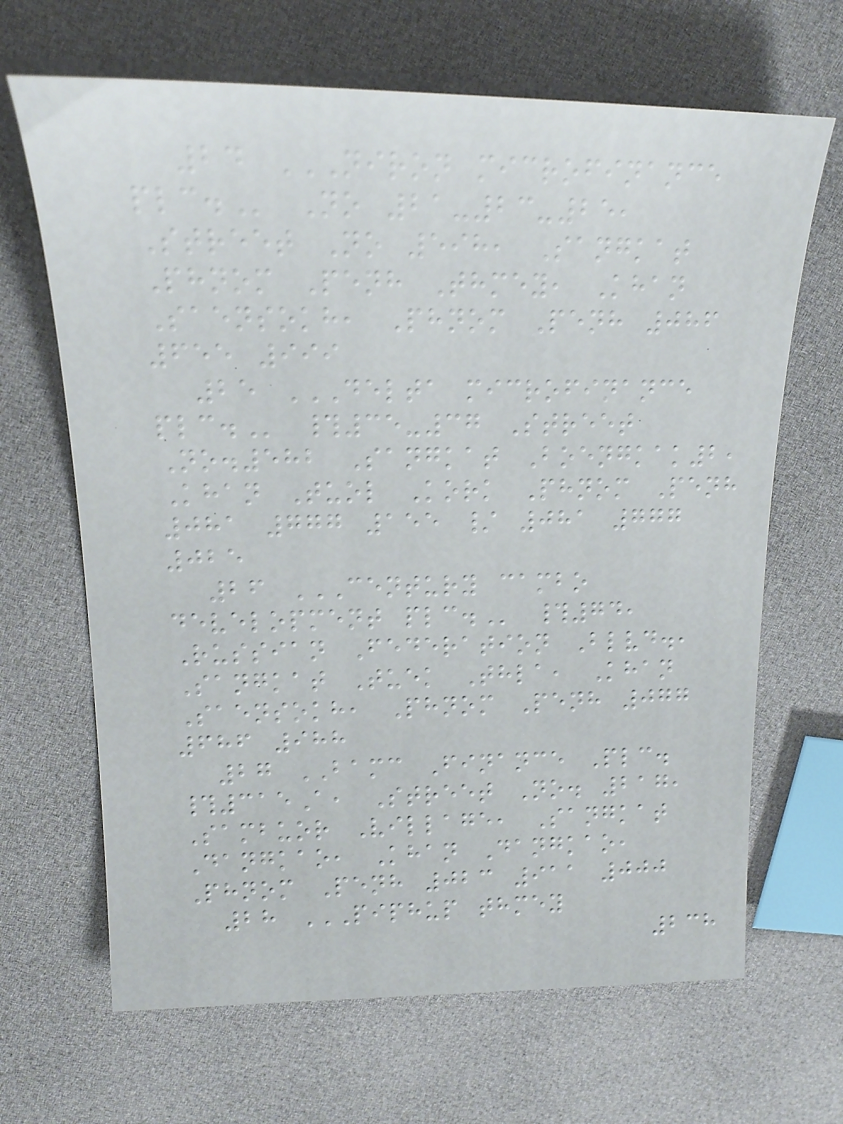24 NIRON MICROFINANCE
PLC. No 21-23-25,
Street No 598, Sangkat
Phnom Penh Thmey, Khan
Saensokh, Phnom Penh 086
655 999
25 DELTA MICROFINANCE
PLC. #35-37 Street
No.582 Sangkat Boengkak2,
Khan Tuol Kork Phnom Penh
081 777 155 / 081 777
025
26 CENTURY CAMBO
DEVELOPMENT PLC. #74,
Russian Federation Blvd.,
Sangkat Tuek Thla, Khan
Saensokh, Phnom Penh 077
686 988
27 BAMC Finance Plc.
#315A, Street No. 217,
Sambuor Village, Sangkat
Dangkao, Khan Dangkao,
Phnom Penh 023 911 000
28 PIPHUP THMEY
238
